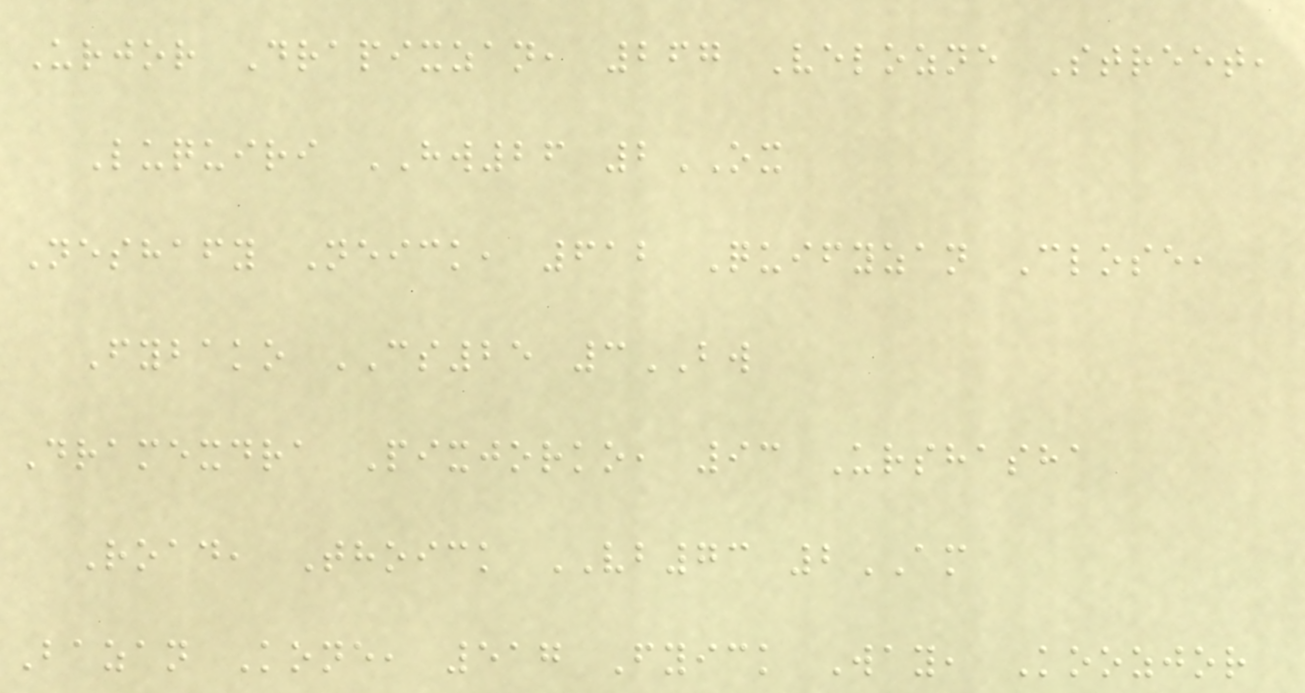Urjor Drapixzan, 267 Velozne Street,
Luquiri HW26 2OX
Neshafy Neick, 612 Quifyzan Close,
Fybako CS25 3BW
Dramexdra Pixjorko, 93 Urshasha
Road, Thoick VB73 2AM
Bazan Kone, 517 Fyick Way, Koozjor
